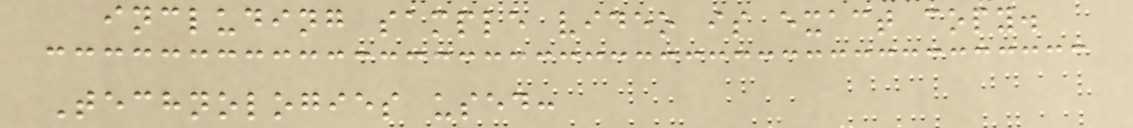including sample video is exact copy.
Technologies used:
